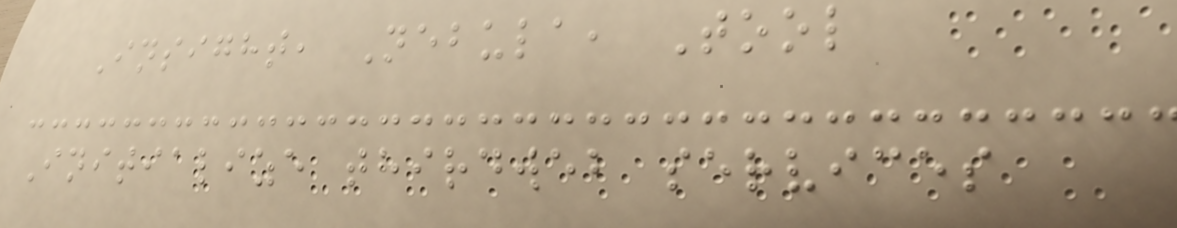Insight, Nebula, Tool
Initialize thirdweb services
